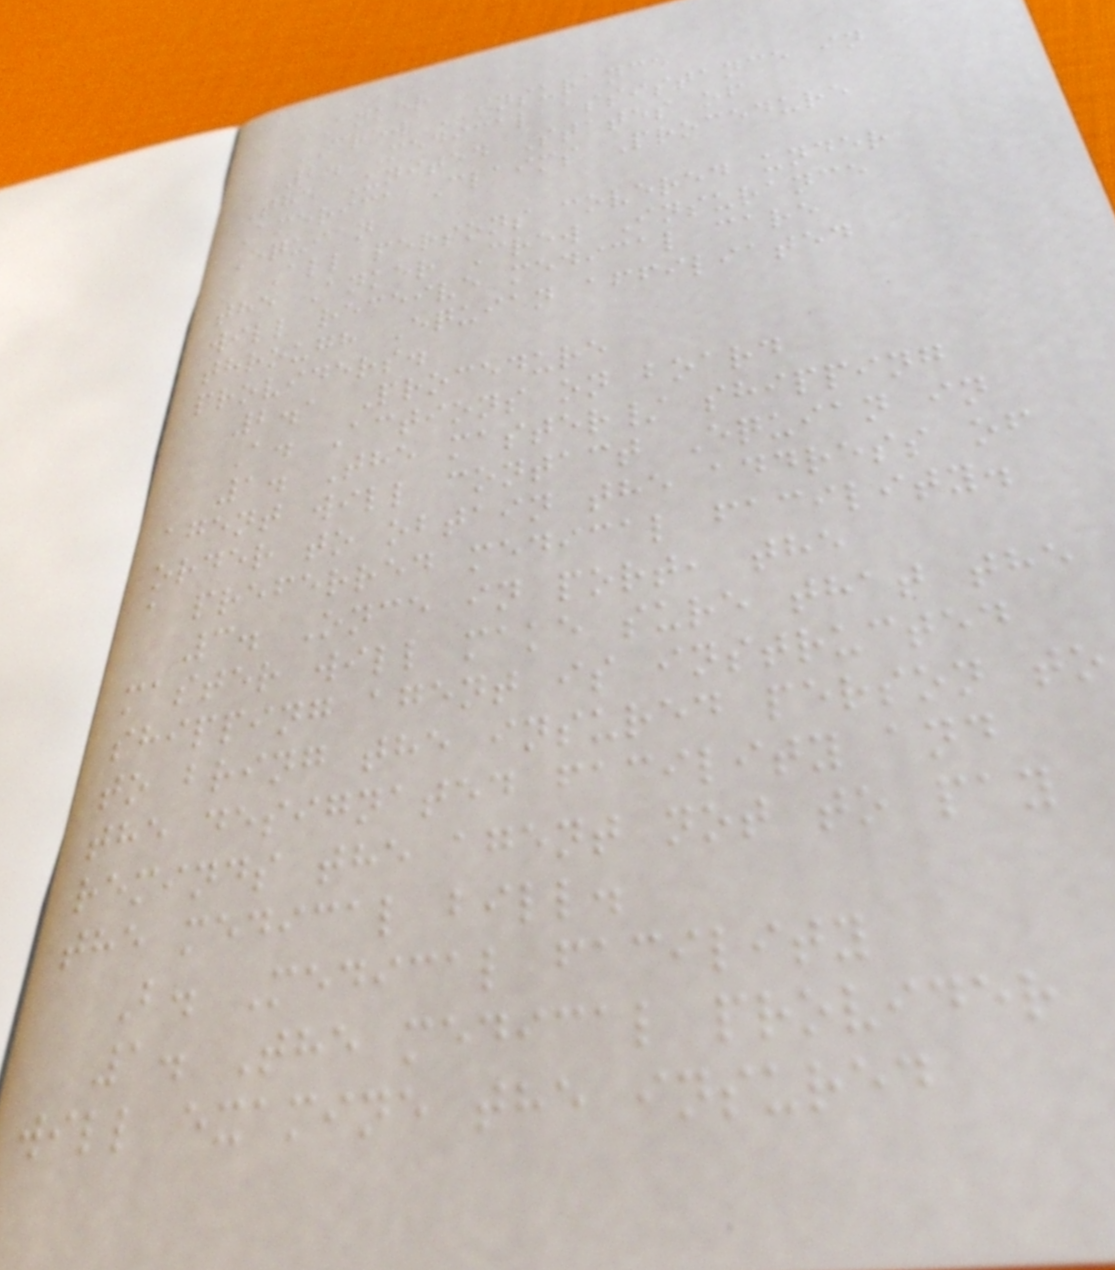ANKER
CREW INSURANCE
2. Medical assistance in
The United States of
America Claims Procedure
Equian
All persons covered under
the Anker Crew Insurance
will receive medical care
through Equian affiliated
providers.
2.1 Procedure
A. Actions on board
1. The master/ shipping
agent will contact Equian in
order to obtain the address of
a preferred medical facility.
3. Once in port, the
master will make sure that the
shipping agent is instructed
to bring the insured person to
the designated facility and
reminds the agent not to pay
the medical bill.
B. Medical facility
1. The medical provider
will examine the insured
